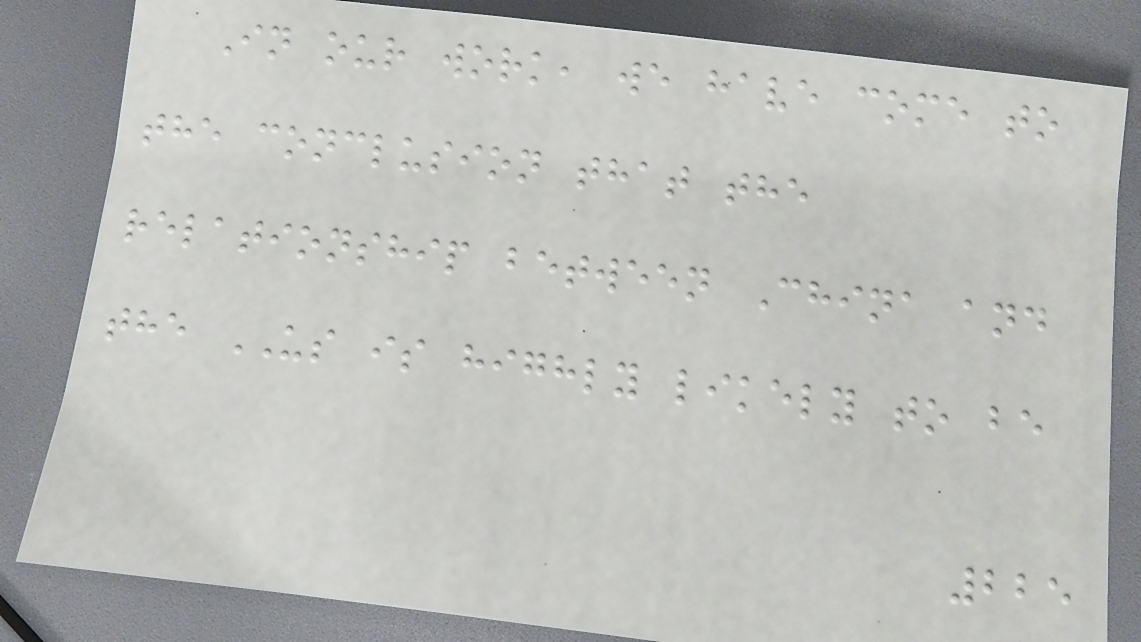In our work, we have come to
the conclusion that the
relationship between China and
the US is highly likely to be
225
